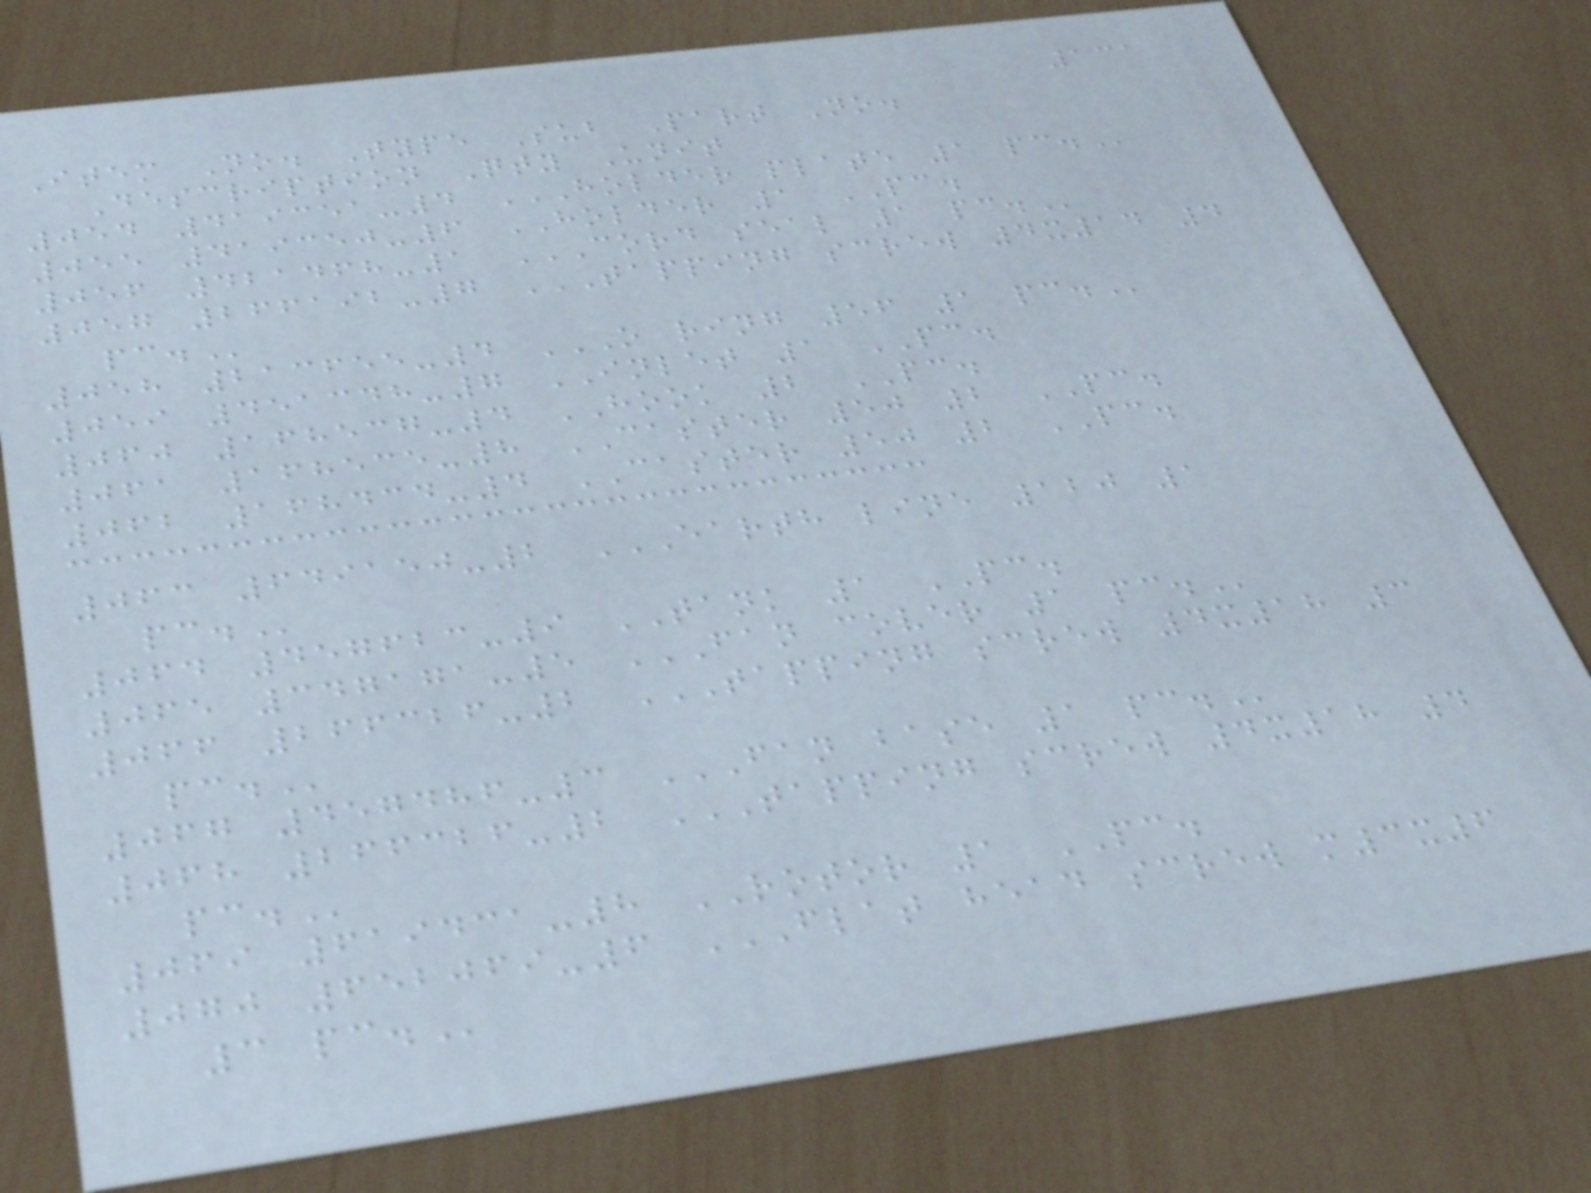131
Item No. Type Sub Part No.
Description Qty Unit
054 419351-4 HOLDER PLATE 1 PC.
055 419350-6 HOLDER 1 PC.
056 421468-1 CORD SEAL 1 PC.
057 266192-7 TAPPING SCREW 4X14 4
PC.
058 213655-4 O RING 56 1 PC.
059 451348-7 INLET 1 PC.
060 168537-4 HOOK 2 PC.
061 168535-8 CASTER 50 2 PC.
062 168434-4 CASTER 50 2 PC.
063 649150-2 EARTH LINE 120 1
PC.
064 457623-9 TANK 1 PC.
065 347171-5 FAN COVER 1 PC.
066 266326-2 TAPPING SCREW 4X18 3
PC.
067 457486-3 FAN BASE 1 PC.
068 266326-2 TAPPING SCREW 4X18 4
PC.
069 619431-8 ROTOR 1 PC.
070 652069-6 FLAT HEAD SCREW M3X6
3 PC.
